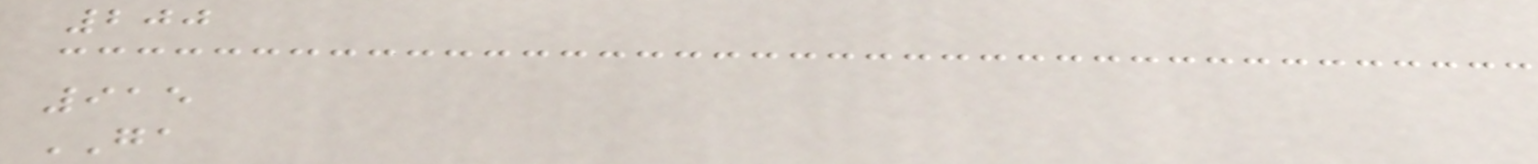200
915
GA
